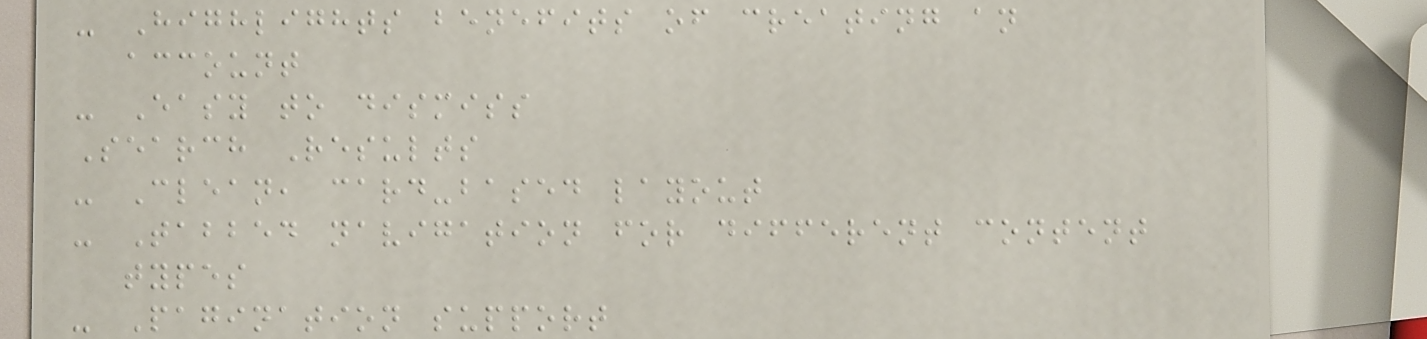- Highlights benefits of creating an
account
- Easy to dismiss
Search Results
- Clean, card-based layout
- Tabbed navigation for different content
types
- Pagination support
